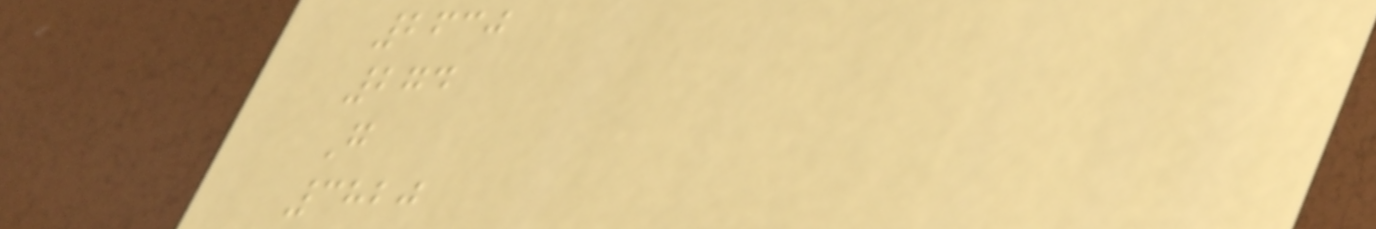2630
274
G
3820
